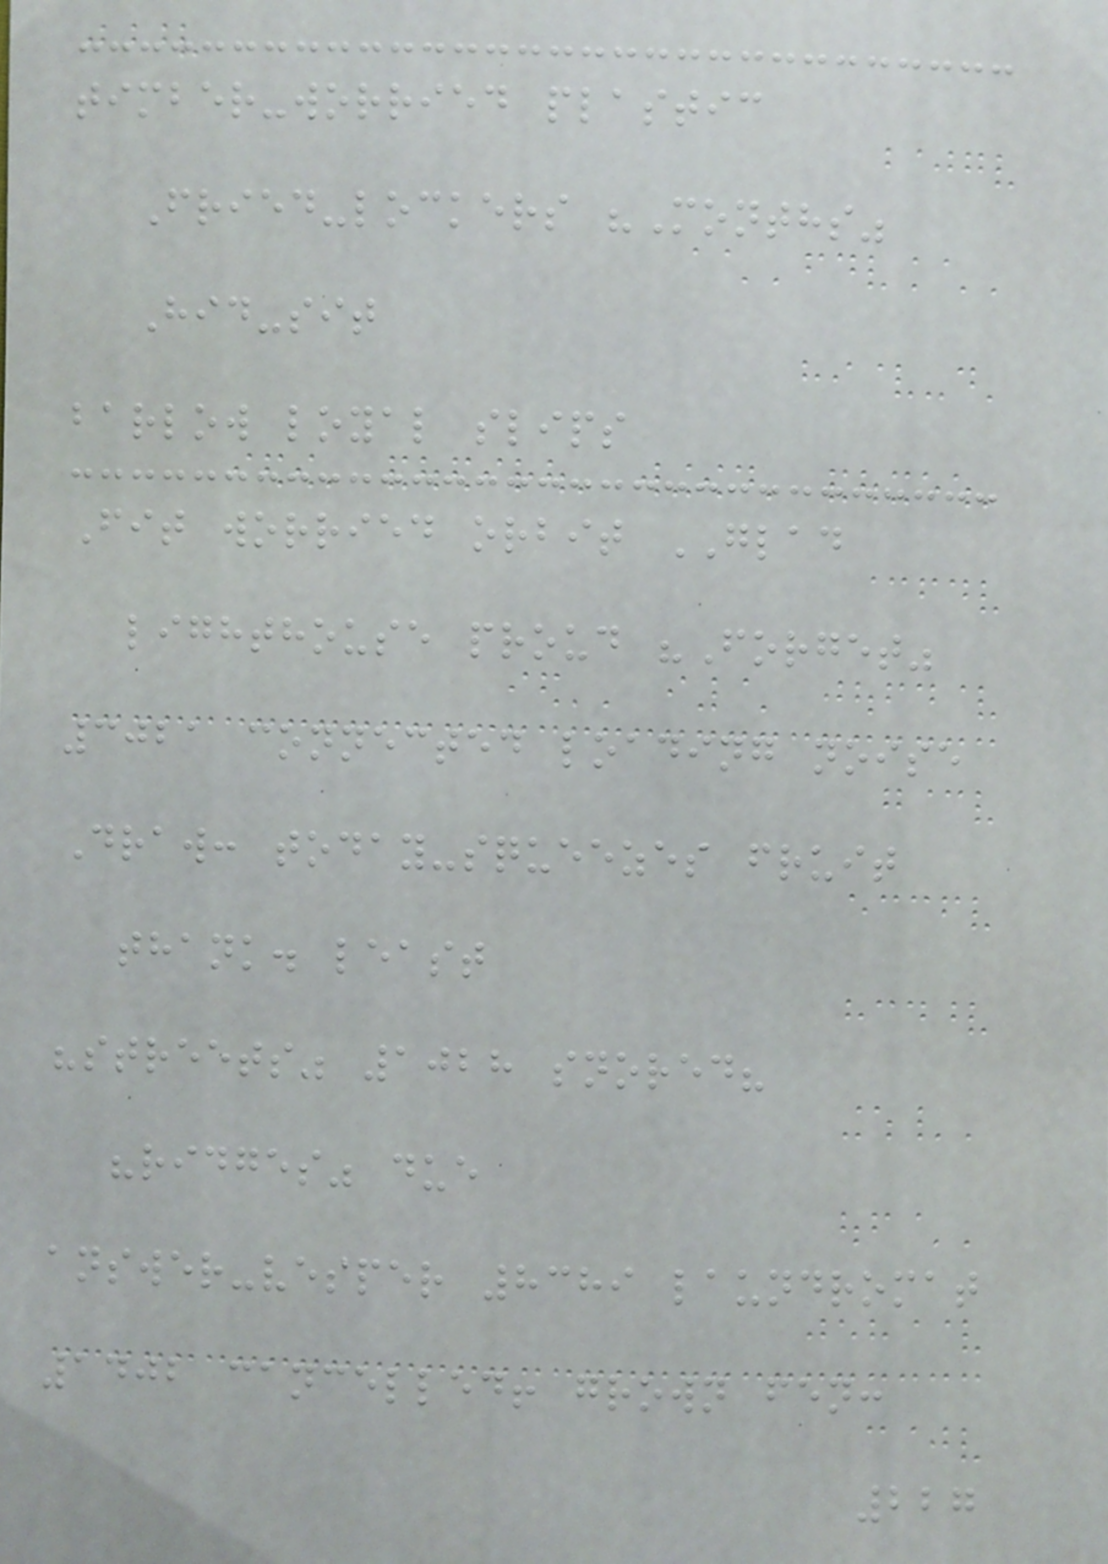timber-worried plastic
Fried-lockers "Months"
Hid-sit
barlow loyal slips
Fit worried orbit GLAD
lighthouse proud "Forget"
3021 connected loading noise
Draw: today-squeezes fruit
thank. least
"streets" 1028 snored?
"ridges" due
answer-vesper 8389 laundromat
1402 cancelled! grown fen:
227
